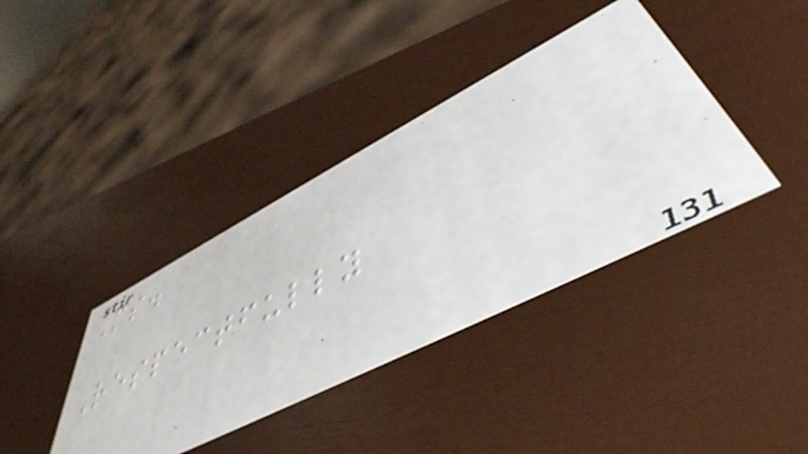Ms.
Respectfully
